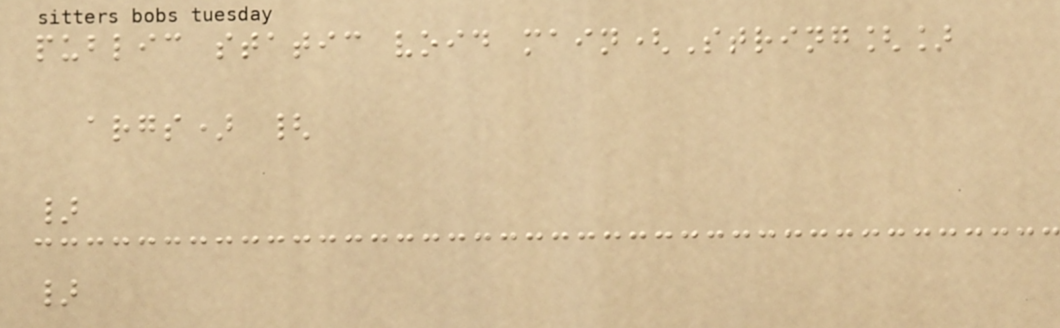public static void main(String[]
args) {
}
}
